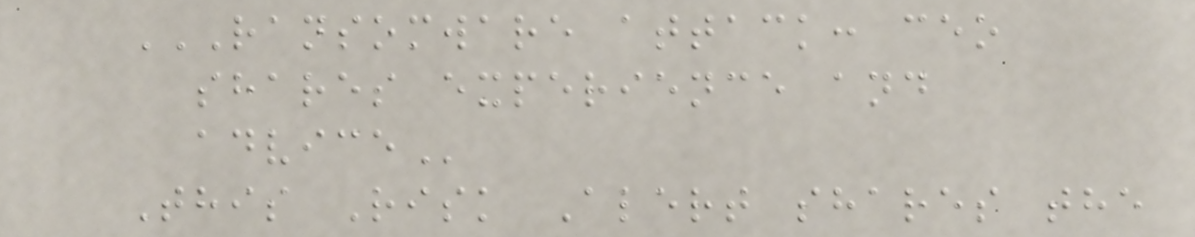RANSOMWARE ATTACK: CEO
SHARES EXPERIENCE AND
ADVICE
This Risk Alert shares the
